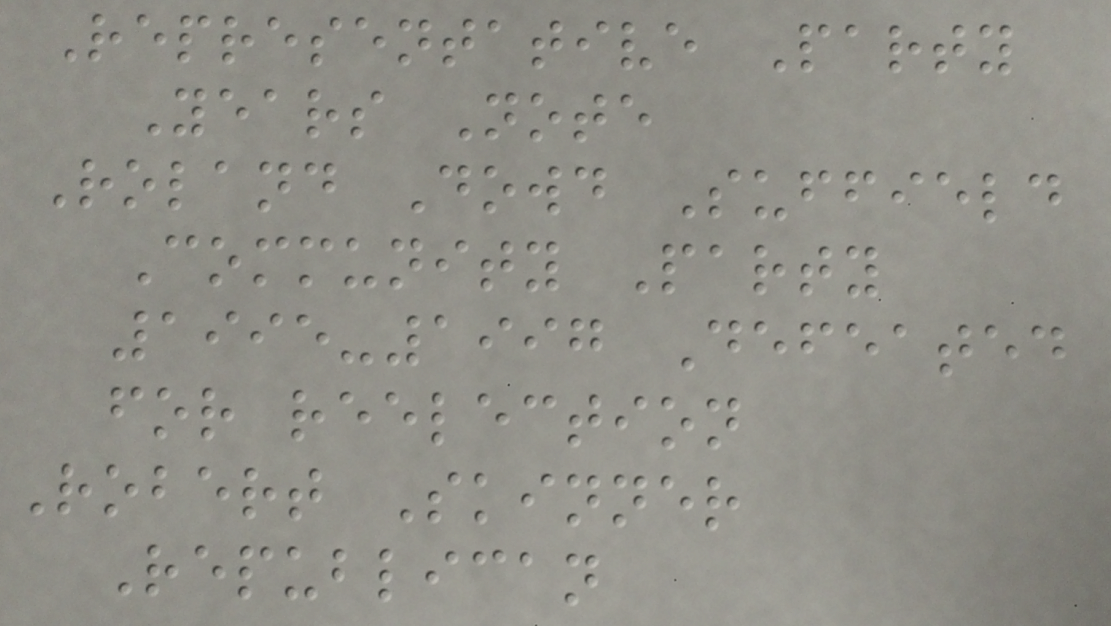Representative Party
Years Note
Roland Dowd Suffield
Community Party
1995-1997 Defeated
for reelection
Robert Skinner
Republican
